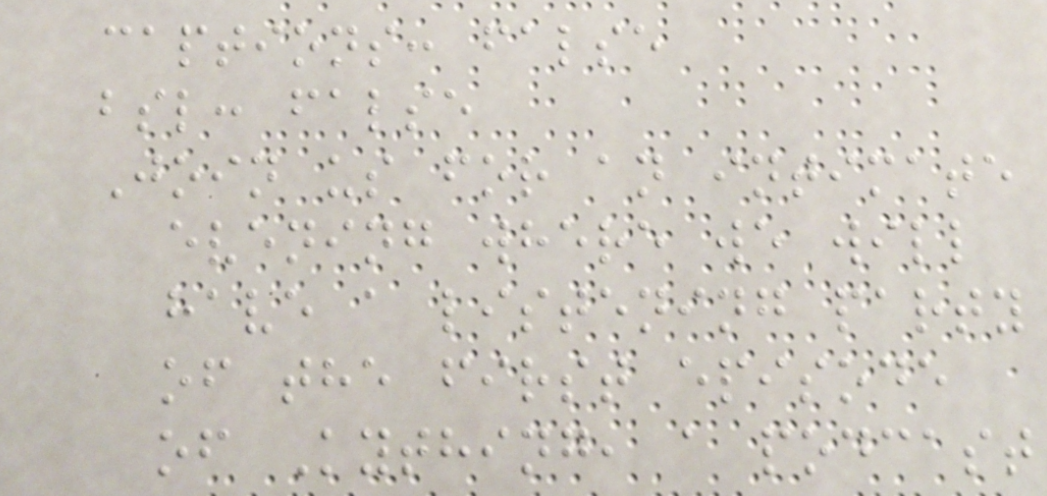captions: false
bsl: false
Join us for an intimate
evening where we will
have a listening party
of the first episode
of Kything, a podcast
